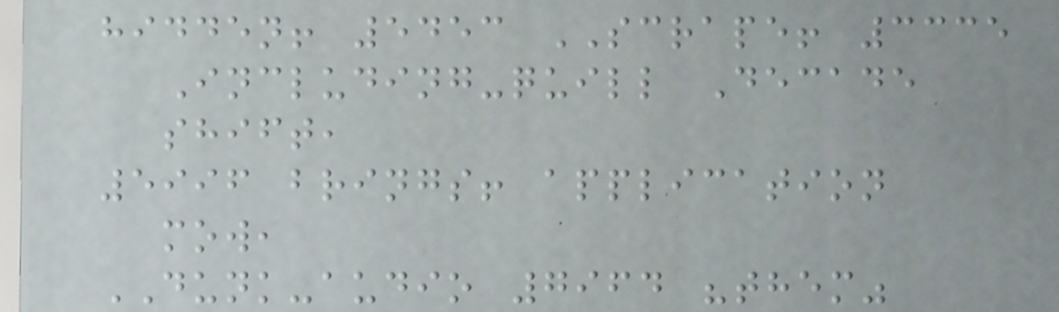hidden! 5453 SCRAPE! 3335
Including-quill Decade
shift,
5996 brings! application
mow,
DUNK-audio 7964 "them"
